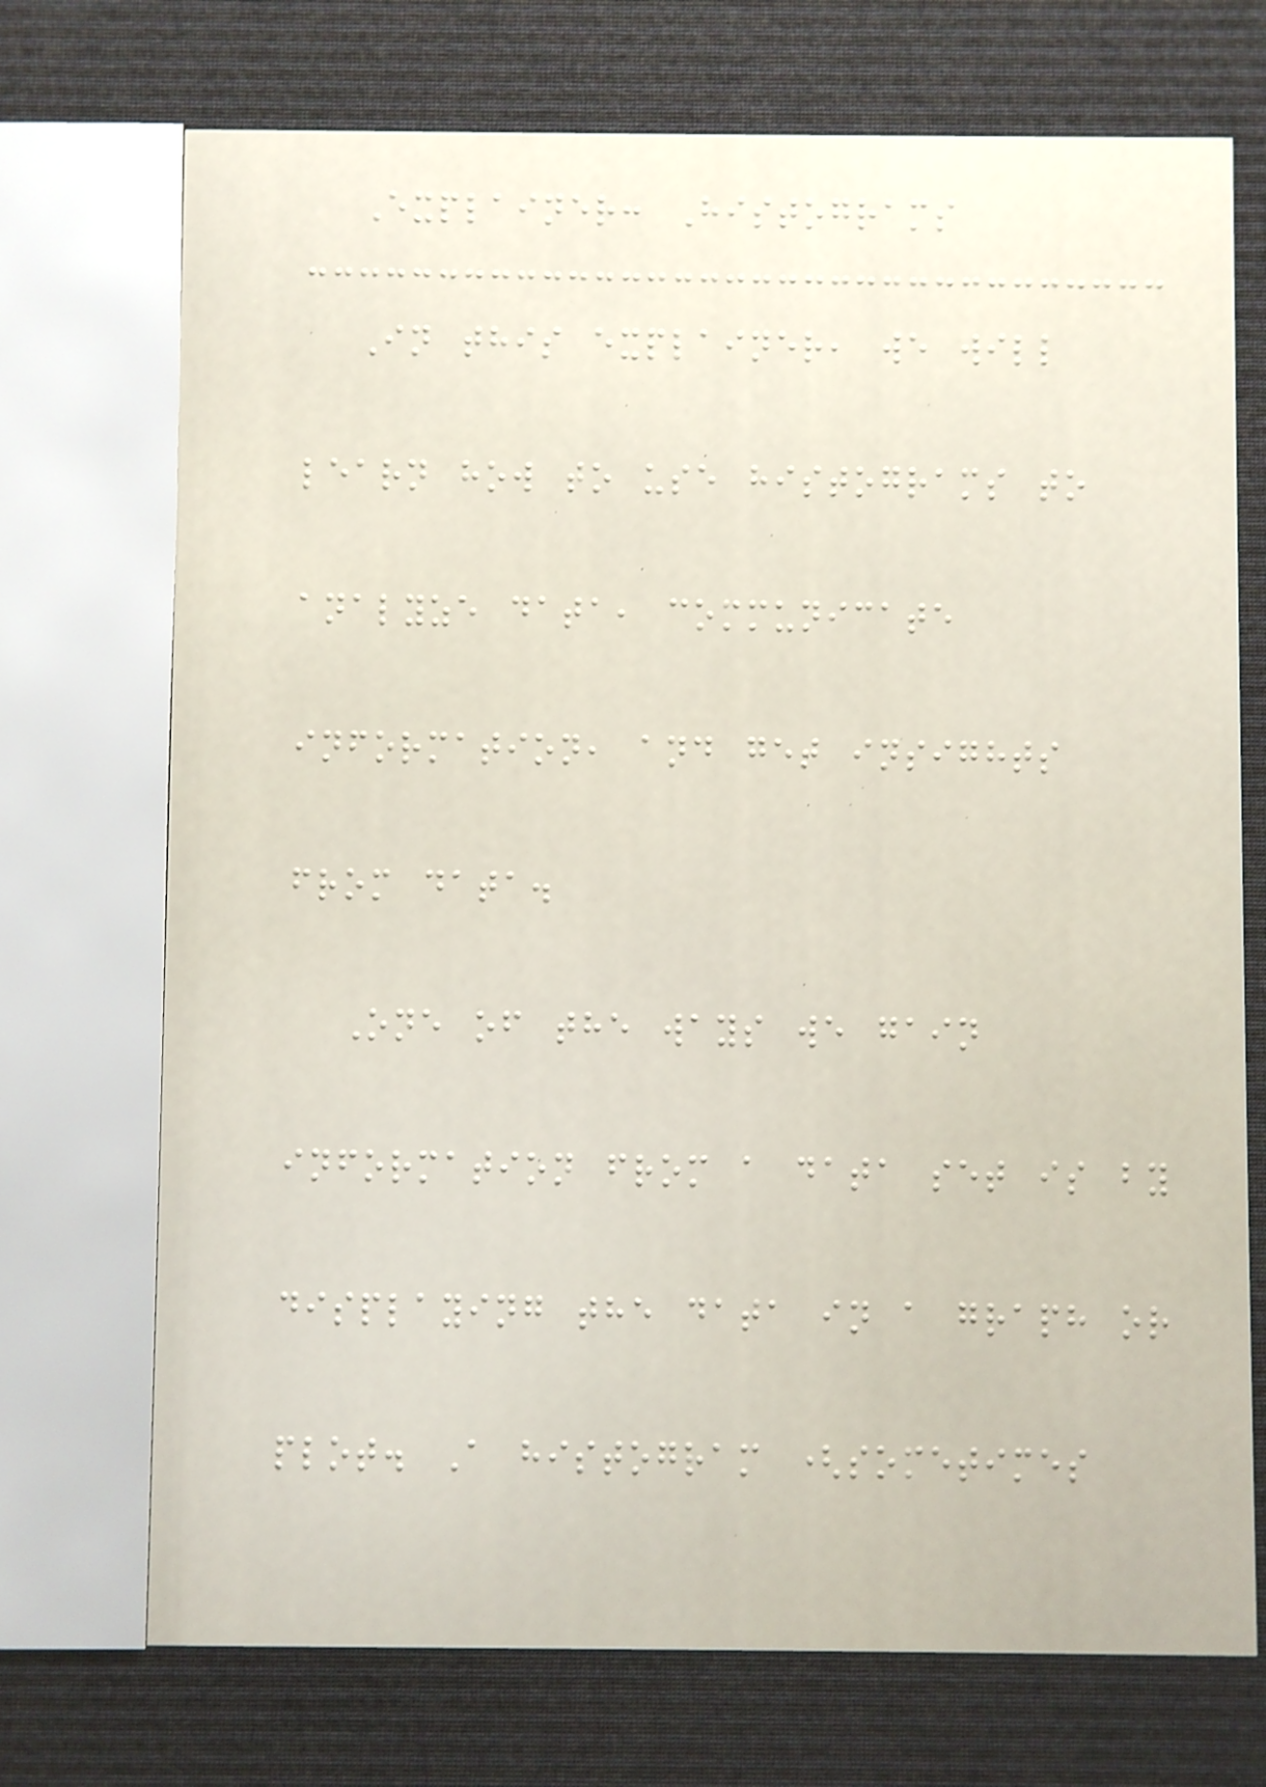Explainer: Histograms
In this explainer, we will
learn how to use histograms to
analyze data, communicate
information, and get insights
from data.
One of the ways we gain
information from a data set is by
displaying the data in a graph or
plot. A histogram (sometimes
